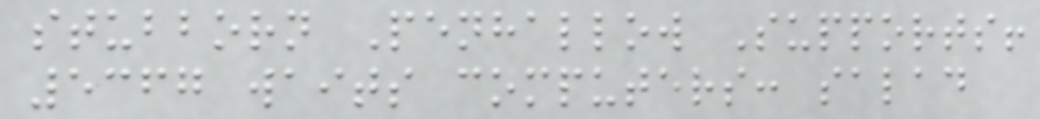stubborn Penhallow Supports!
5367 waits computers: salad
